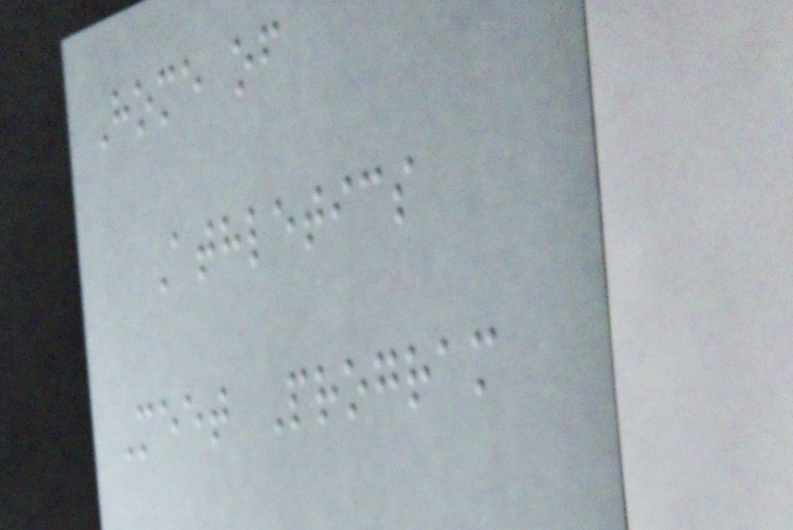Home of
Athletics
Meet Program
